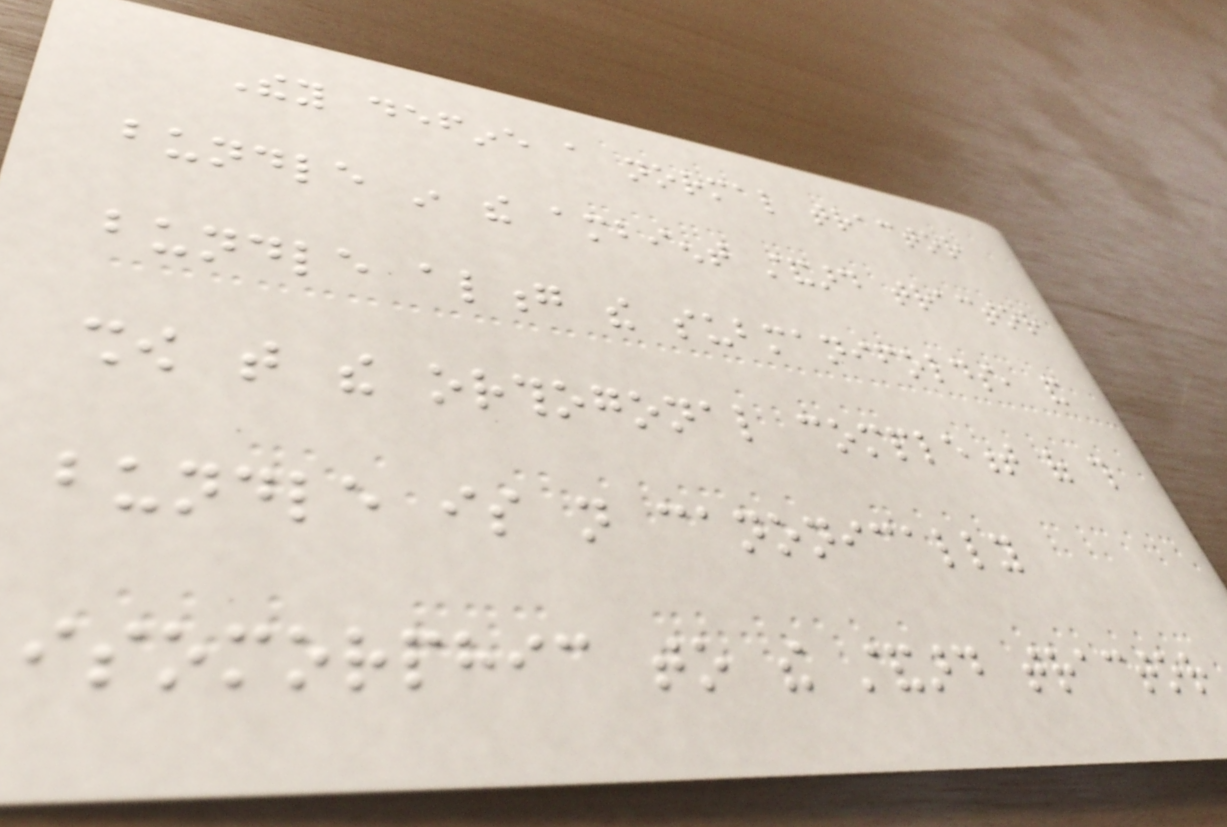They define a normal tractor
bundle in the ambient standard tractor
bundle along the submanifolds, and
show that the orthogonal complement of this
bundle is not canonically
isomorphic to the standard tractor
